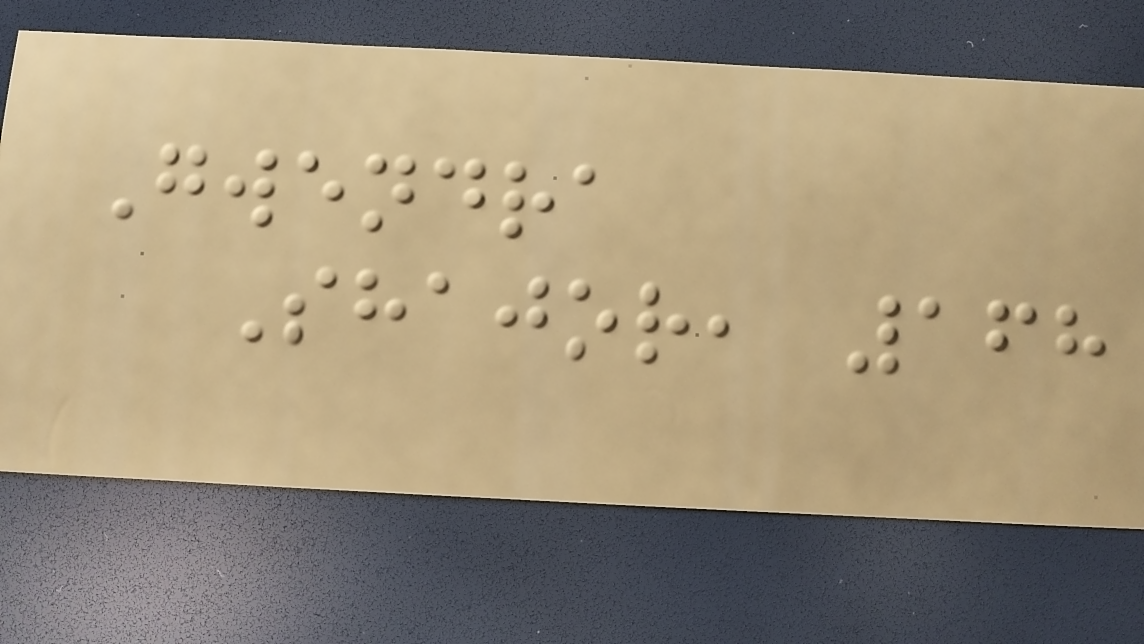Gwendra
Shajor, 168
